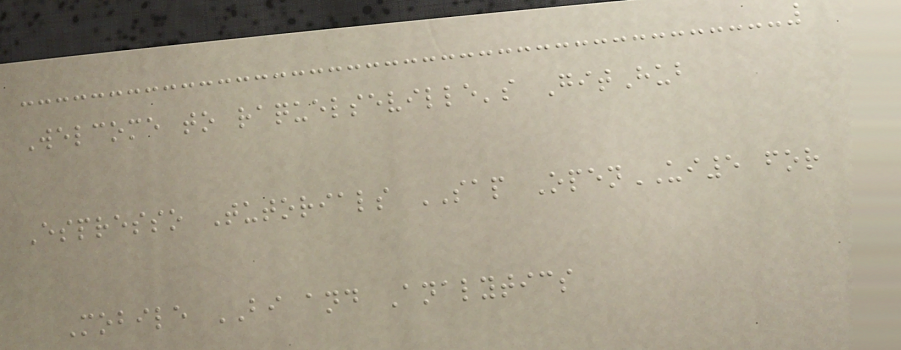Welcome to raquelseville's GitHub
Espresso Tutorials SAP OpenUI5 for
Mobile BI and Analytics
